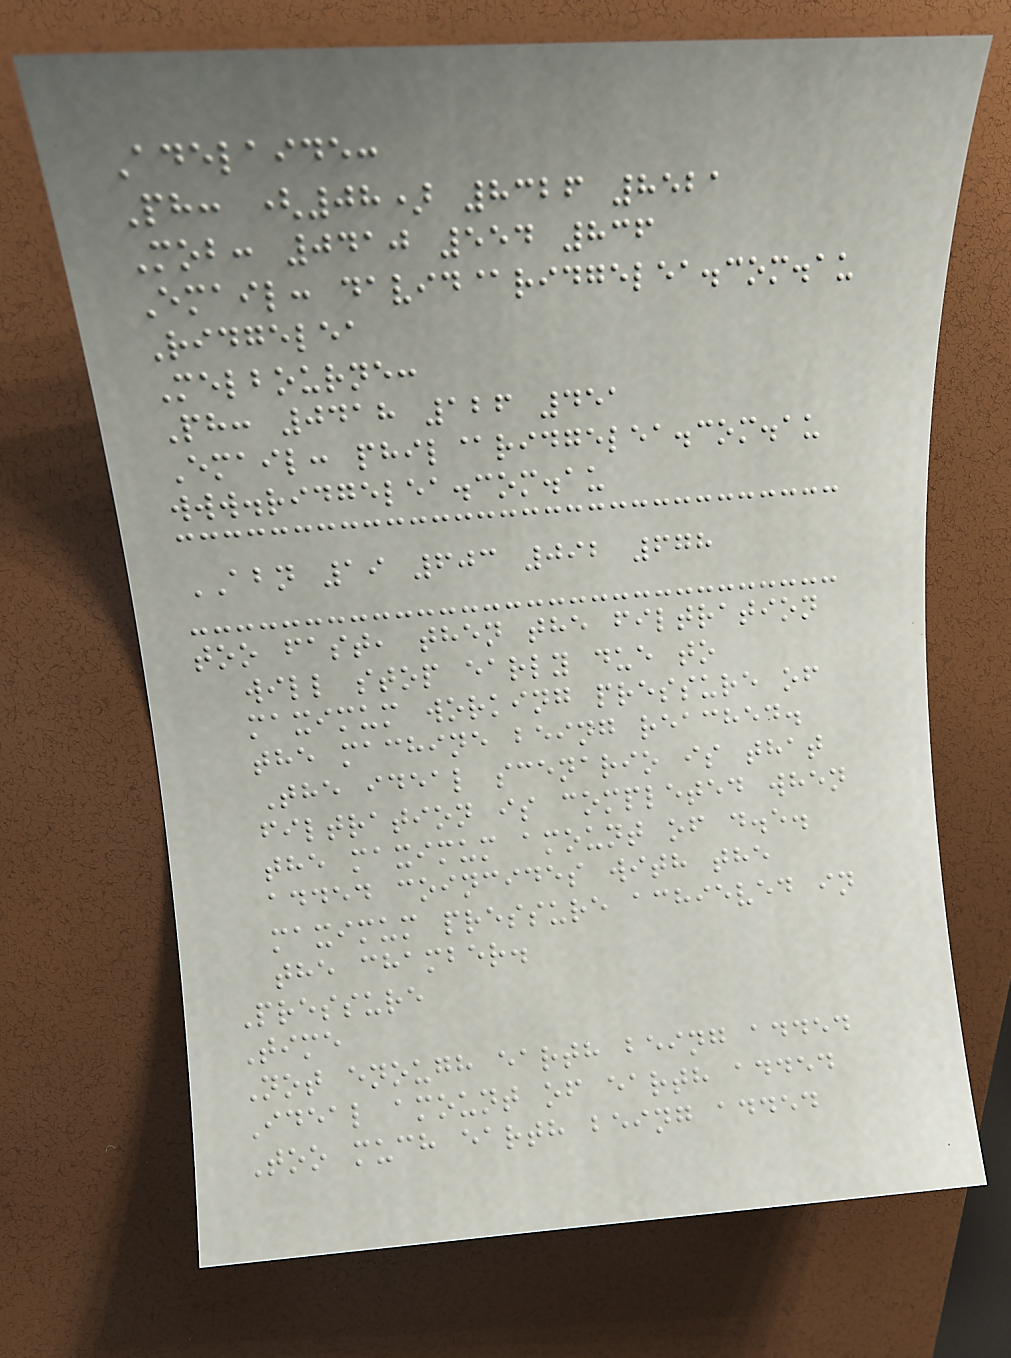Adelaide:
Ph: (08) 8326 8521
Mob: 0410 554 836
Email: david@ridgelea.com.au
Ridgelea
Melbourne:
Ph: 0418 126 451
Email: phil@ridgelea.com.au
www.ridgelea.com.au
ABN 19 603 092 678
too fast, then the filtration
will stop early due to
maximum working pressure of
the machine being reached.
The ideal scenario is that
filtration is completed when
the maximum amount of d.e.
added coincides with the
maximum pressure achieved in
the chamber.
Pressure
Time
Not enough earth being added
Ideal amount of earth added
Too much earth being added
